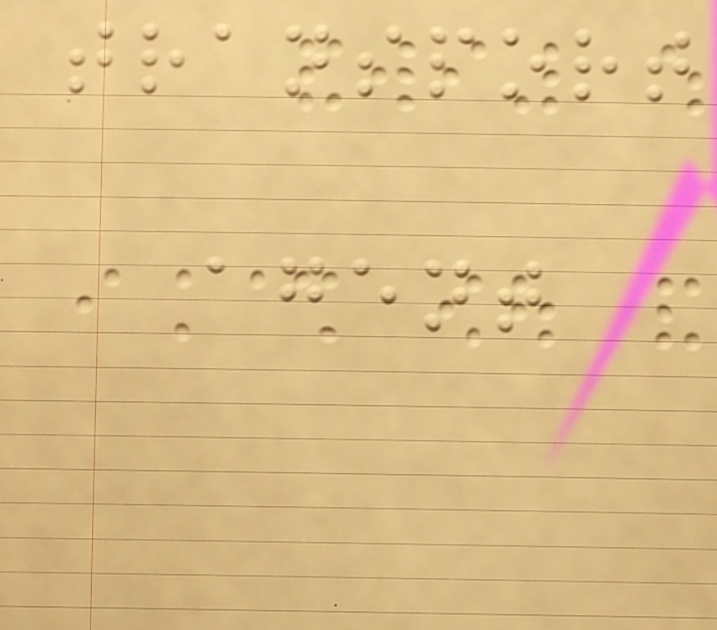transport
agent
